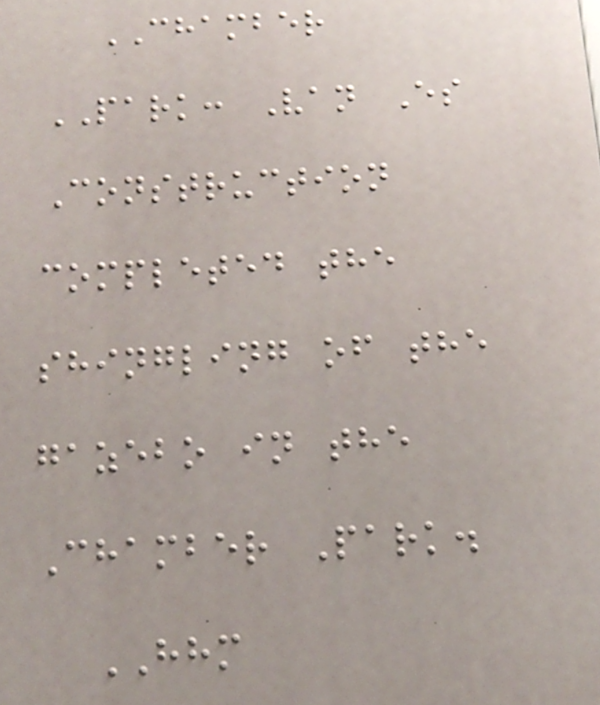CHAMBER
PARK: Van Es
Construction
completed the
shingling of the
gazebo in the
Chamber Park.
HHM
